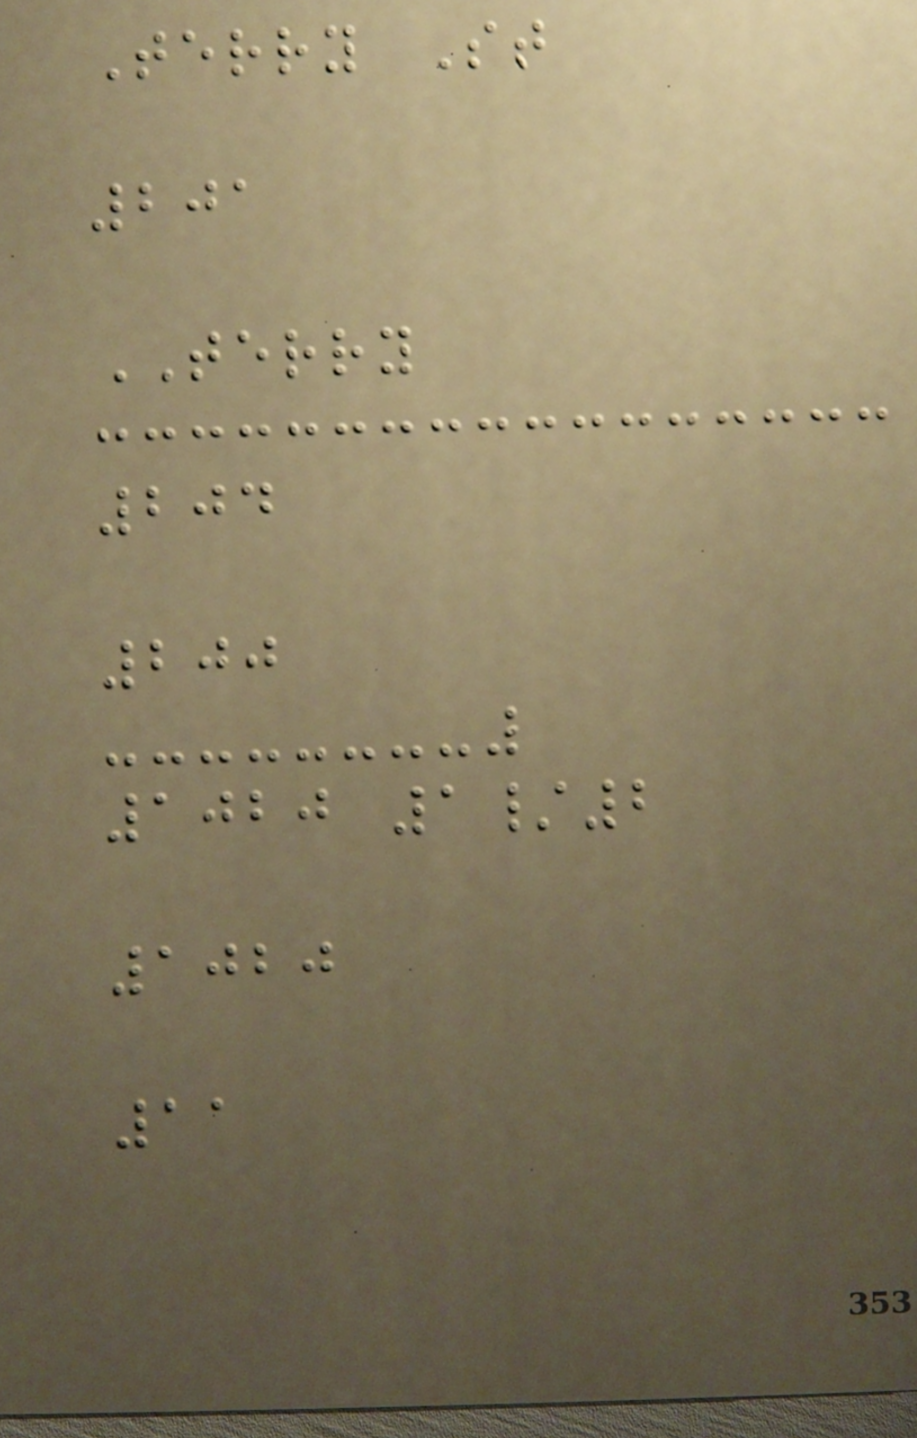Terry St
201
TERRY
204
200
1020 1/2
1020
11
